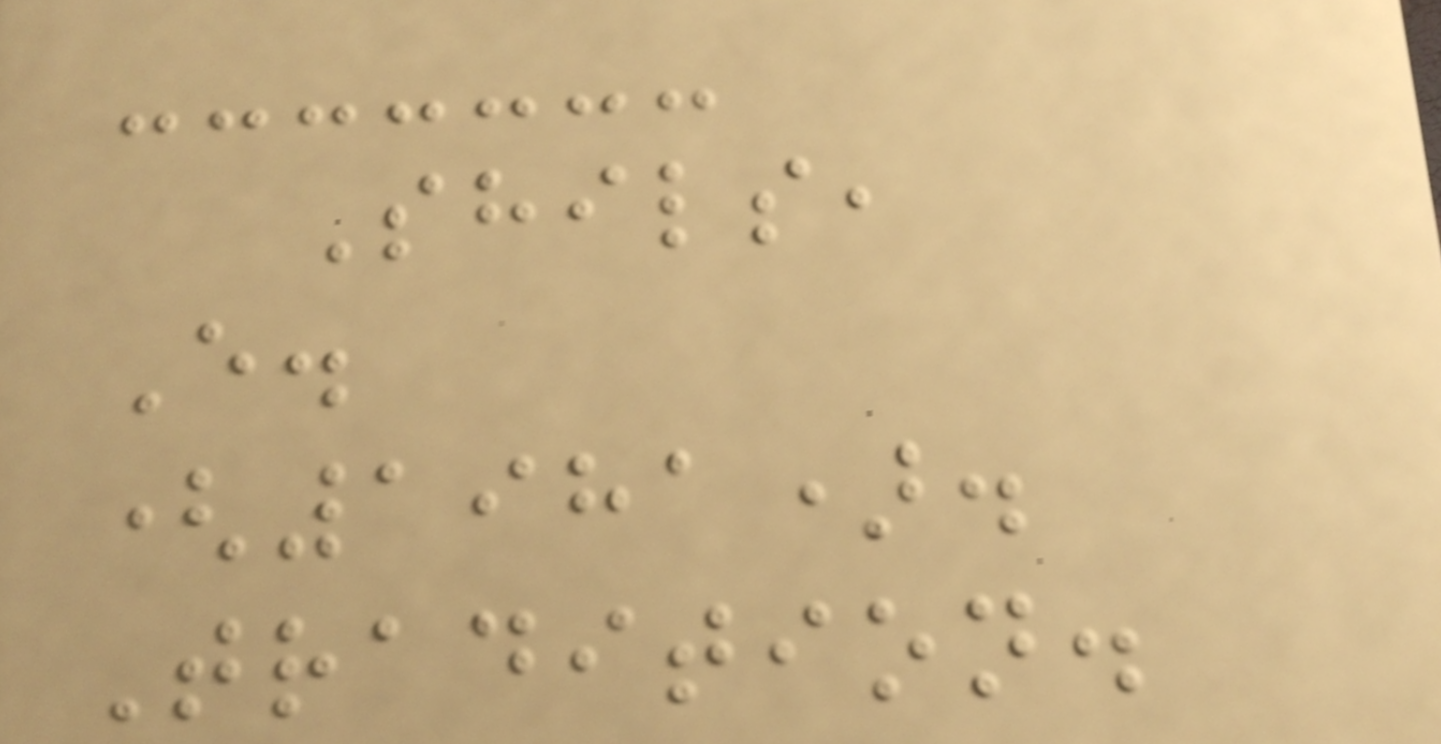Shils,
E.
(1981).
Tradition.
